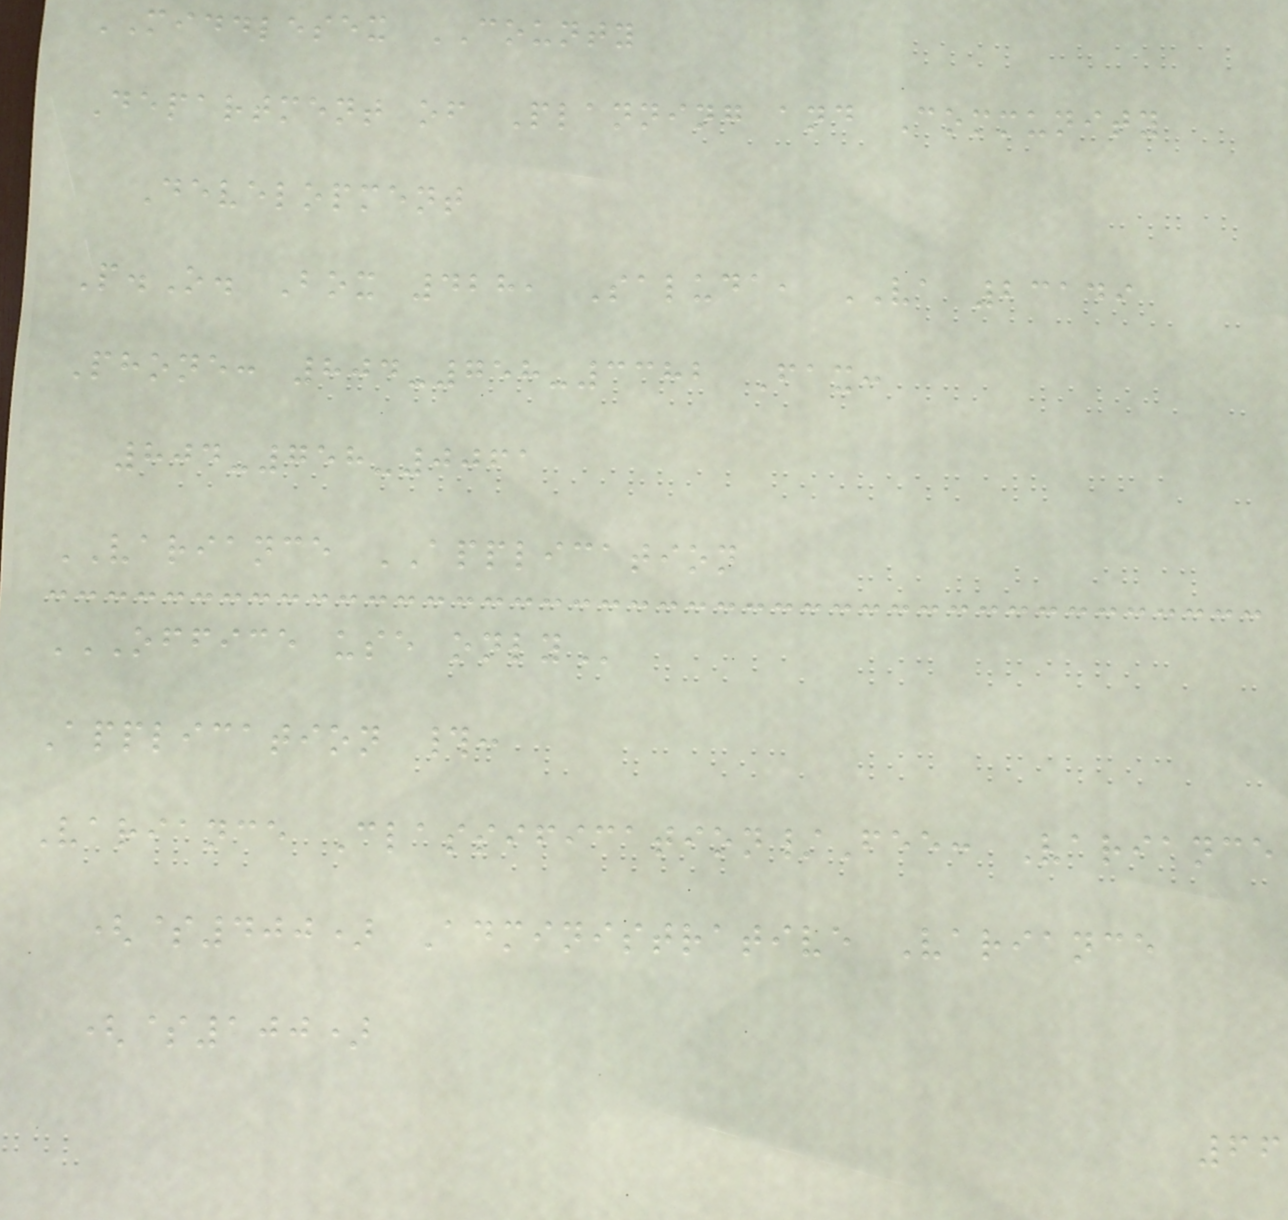MIDDLESEX COUNTY
Department of Planning and Community
Development
P.O. Box 428, Saluda, VA 23149
Phone: 804-758-3382 Fax:
804-758-0061
VARIANCE APPLICATION
OFFICE USE ONLY
Application #:
Variance Classification/Fee: Variance
($400) Administrative Variance
($100)
66
